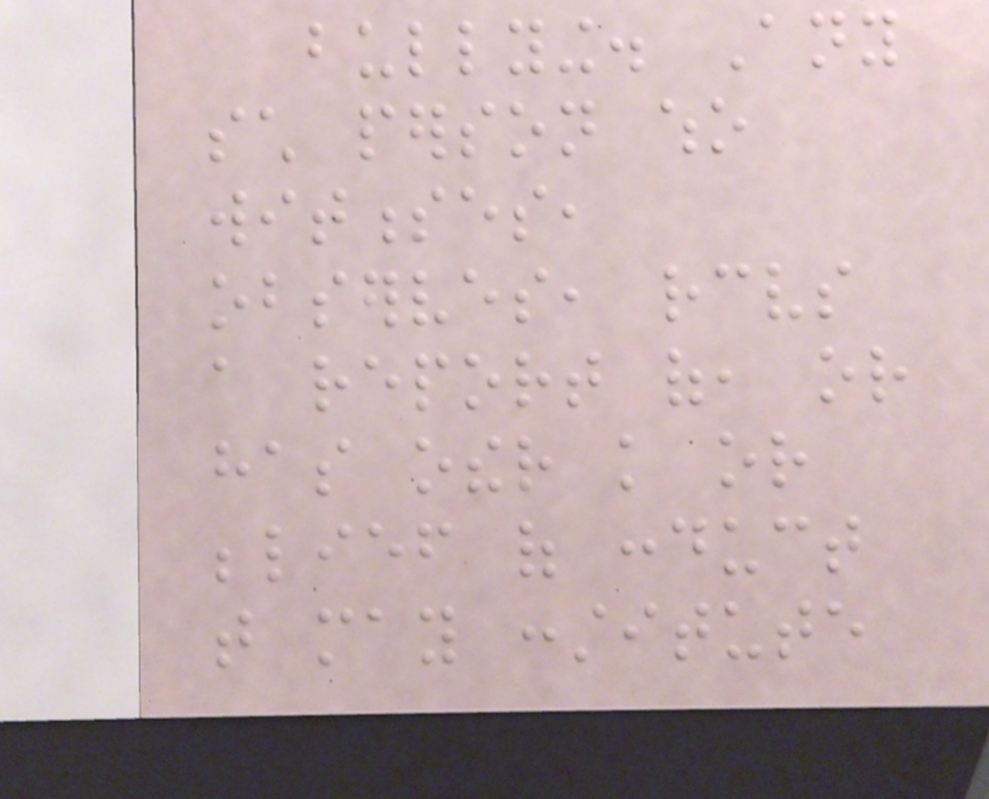bullying. Any
such person who
witnesses,
observes, receives
a report of, or
has other knowledge or
belief of conduct
that may constitute
